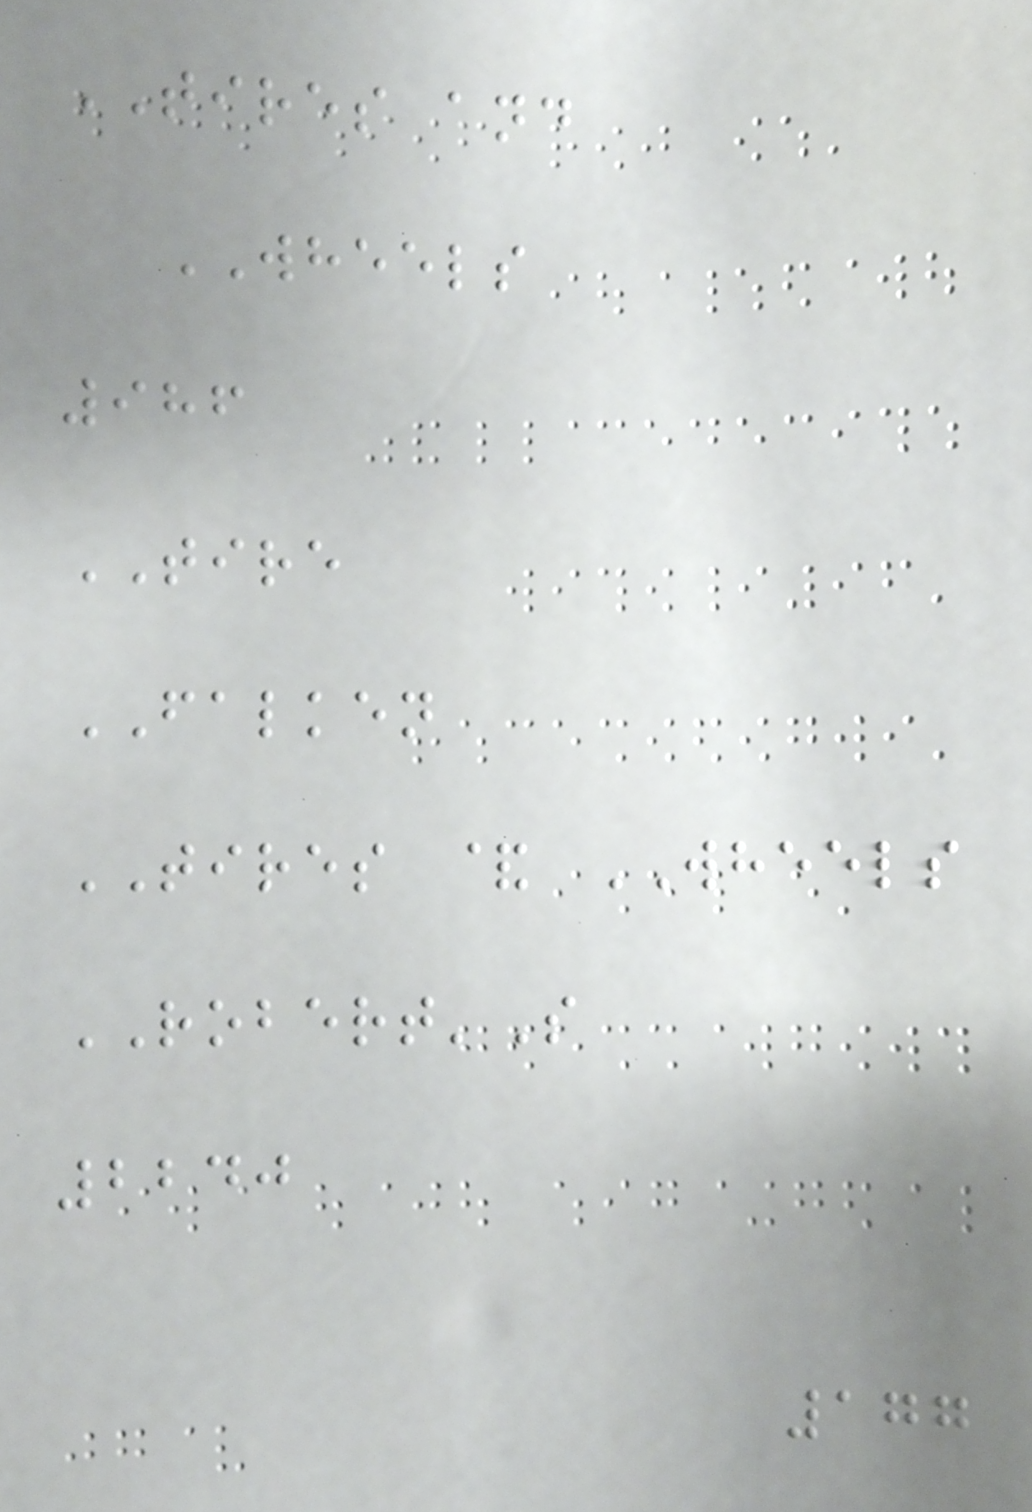TIRES and
WHEELS
986
TIRE
FALKEN
TIRES & WHEELS
ROBERT'S
2240
177
